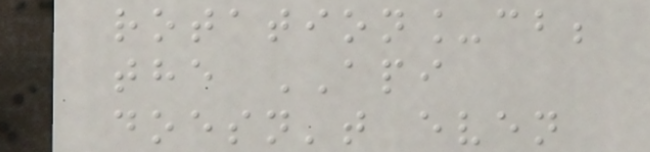rotation_cb;
the API
doesn't even
